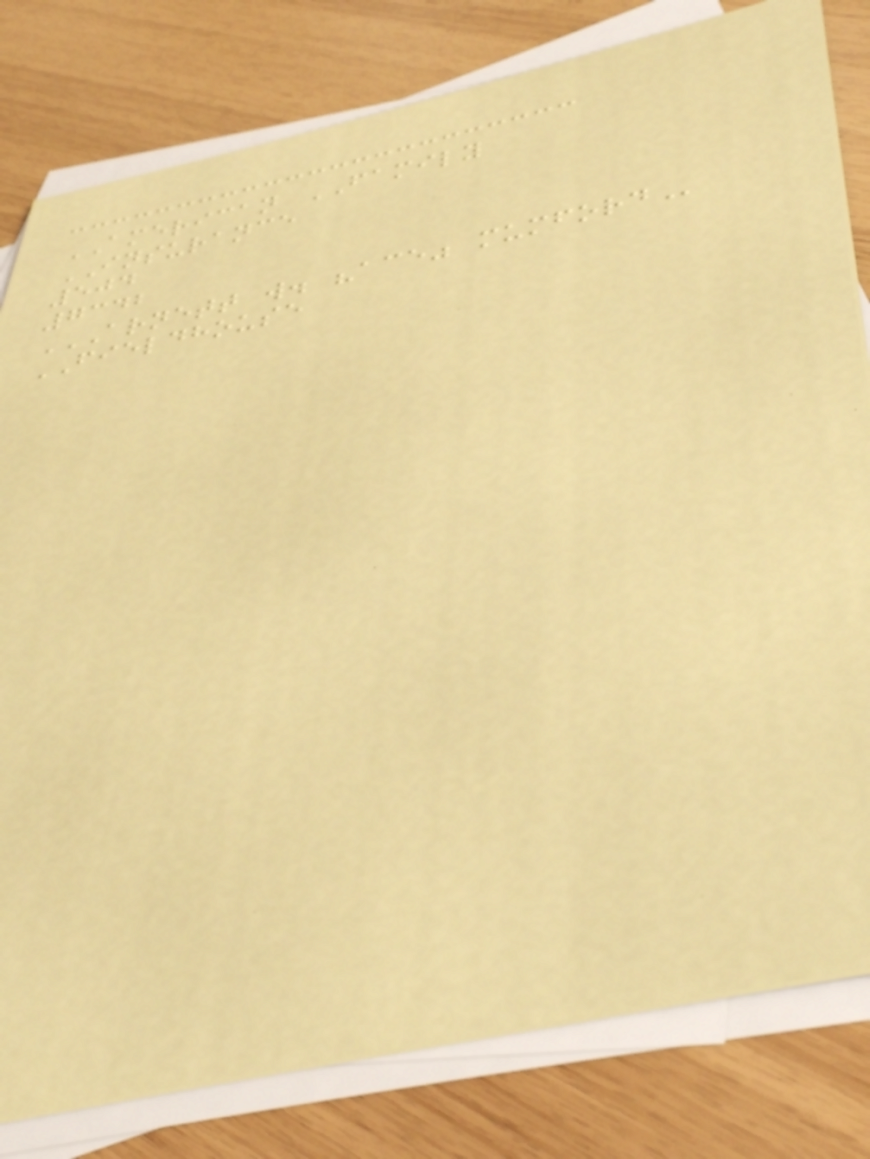AMERICAN FAMILY
INSURANCE
504
7342
ARNETT W. "ACE" MUMFORD
FIELDHOUSE
